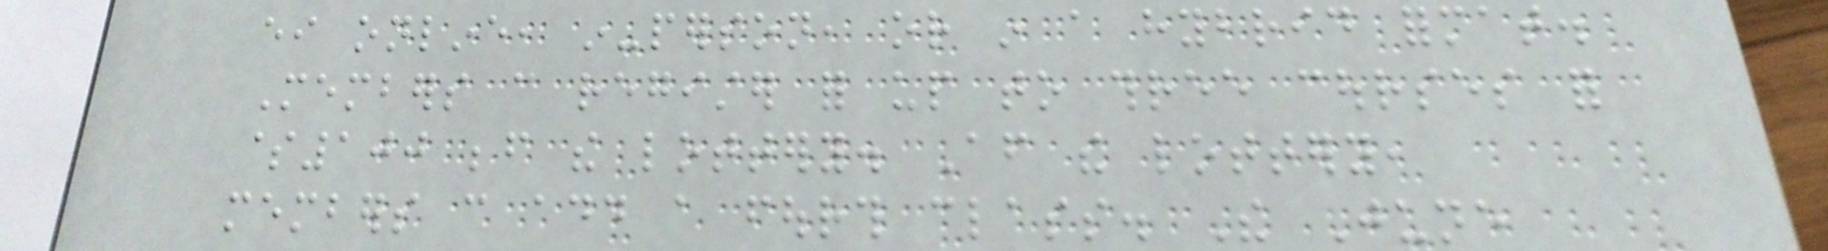either online, in-person, or in a hybrid format.
Members can register for up to three courses for
$100 before the lottery. After the lottery,
members can add a fourth class. The June
